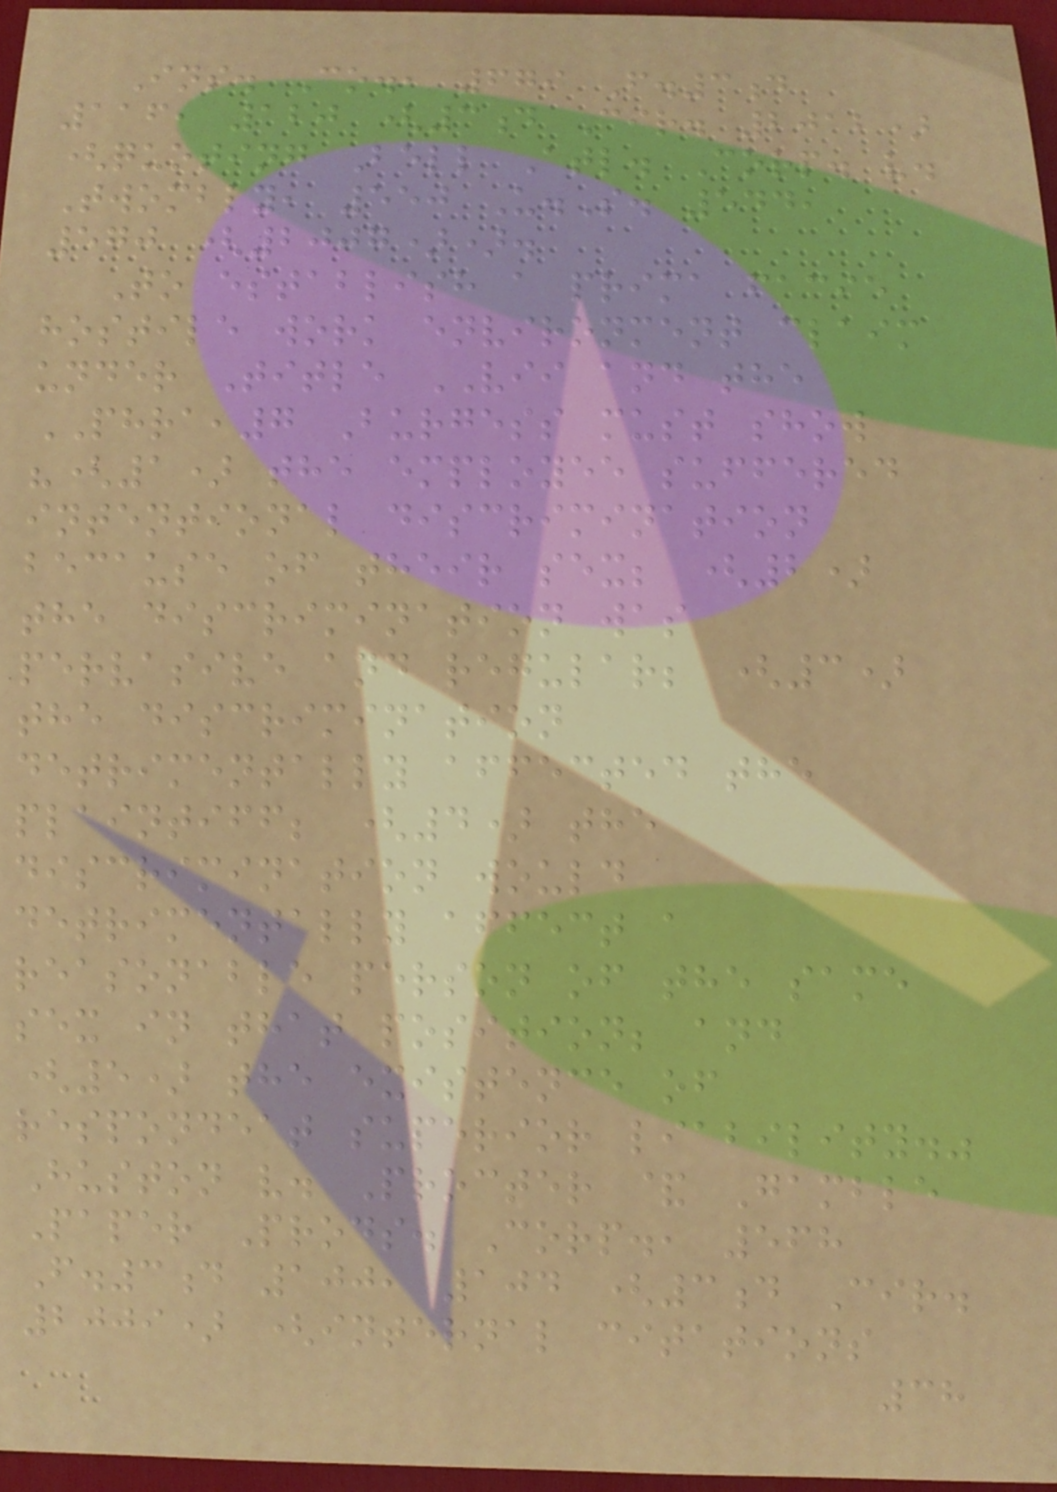Ins. Co., 679 F.3d
116, 120 (3d Cir. 2012)
(quoting Bell Atl. Corp. v.
Twombly, 550 U.S. 544,
570 (2007)).
To establish a prima facie
hostile work environment claim
under Title VII and the
PHRA,7 Burgess must show
"(1) the employee suffered
intentional discrimination
because of their sex; (2)
the discrimination was
pervasive and regular; (3)
the discrimination
detrimentally affected the
plaintiff; (4) the
discrimination would
detrimentally affect a
reasonable person of the same
sex in that position; and
(5) the existence of
respondeat superior liability."
Huston v. Procter & Gamble
Paper Prods. Corp., 568
F.3d 100, 104 (3d Cir.
2009) (internal citations
38
